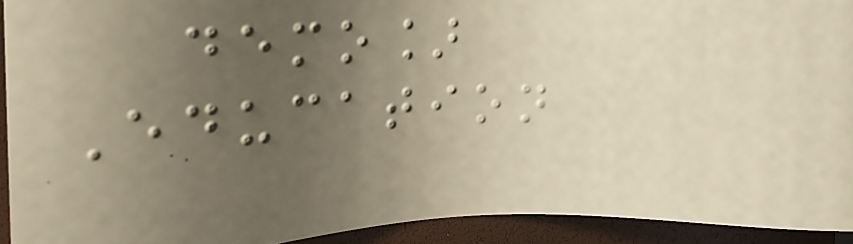demo]
Education
